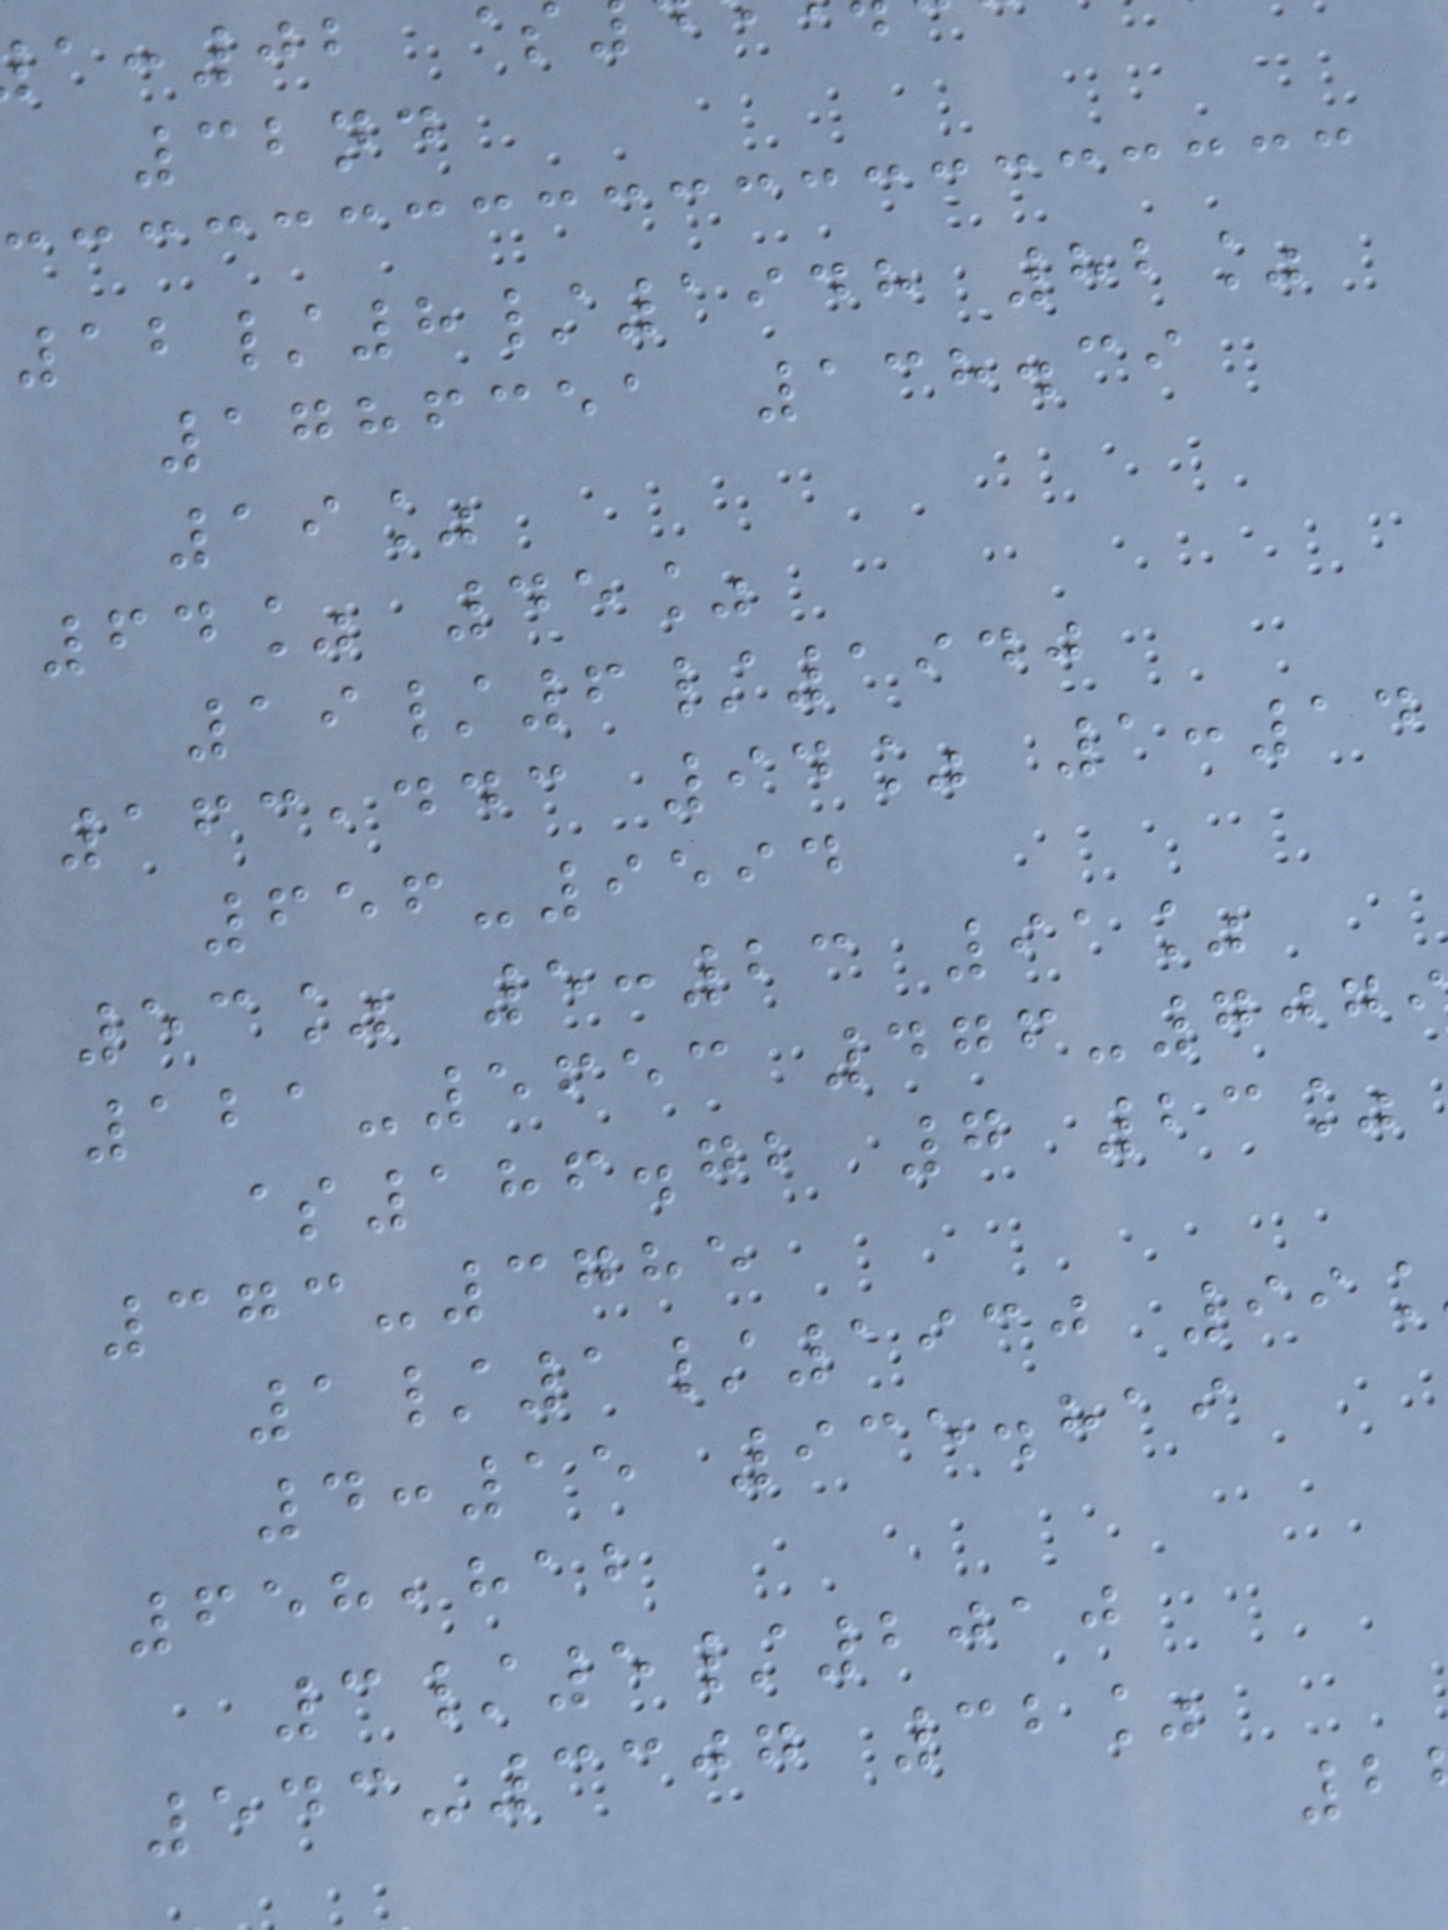:02
32nd
12/8/1948 82%
1786351 138.39
19%
64% 45%
19/6/1940
163,443 94% 1:14
656-9594
53% 5:23 91%
121-5653 476-707
$186.72 7 23%
373-3785
1/1/1930 99
4:15 935.819
658,812
3/5/2010
543-3307 32%
